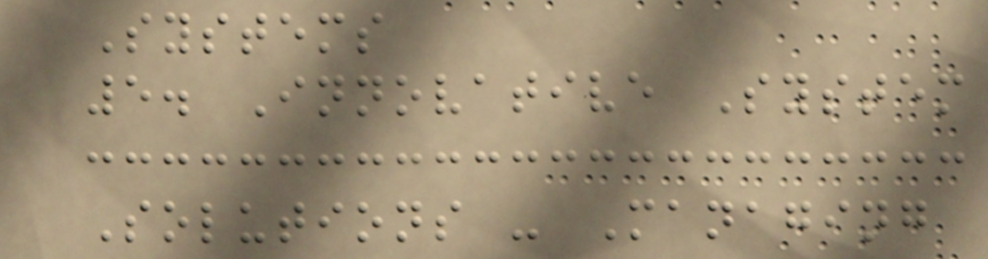Systems
5. Innovative System
Solutions - Managing
